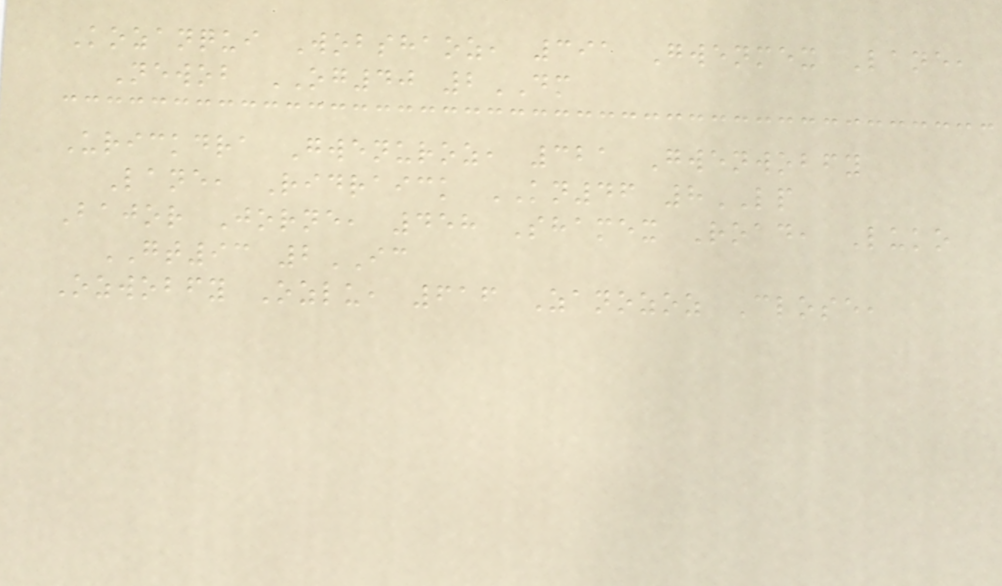Kozanqui Wobshaoz, 391 Gwenmex Lane,
Newob OG40 2DM
Urickdra Gwenuroz, 321 Gwenwobfy
Lane, Ridraick KN46 8LP
Bajor Jorne, 458 Shamex Road, Luko
GT93 2IC
Ozwobfy Ozlu, 616 Zanozoz Close,
